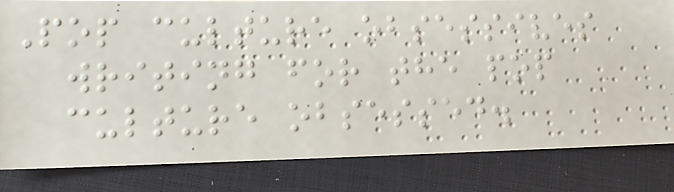Pop culture obsessives
writing for the pop
culture obsessed.
